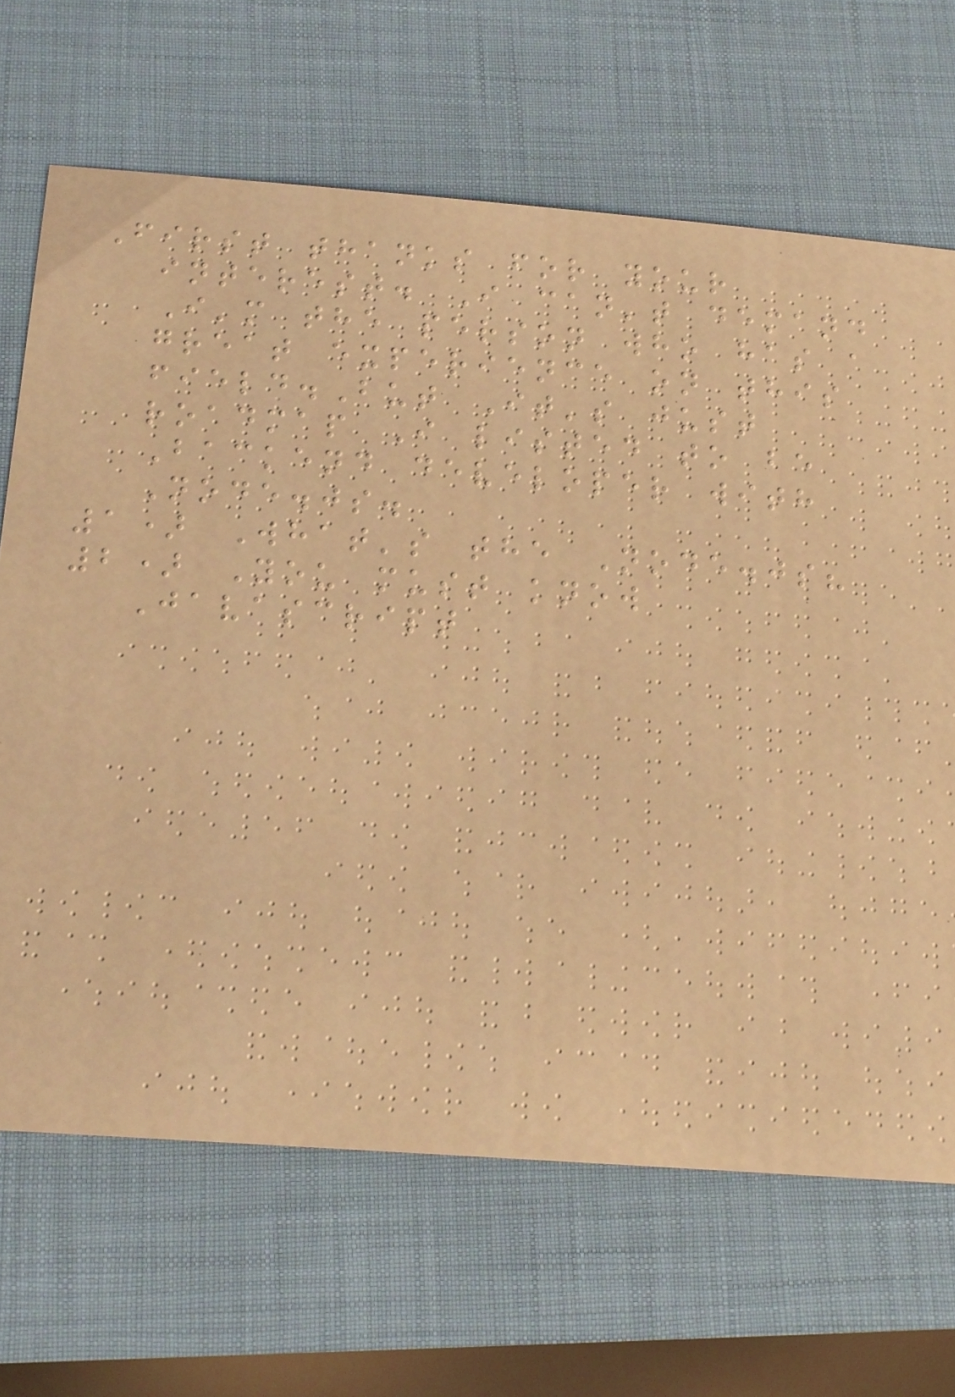First thanks for your
interest. I can't demand
I'm the person who has a
great experience on this
field.But It's just
roadmap I listed to be
Backend developer with
Node.js.
1) What's the Node.js?
2) You must know
Javascript
